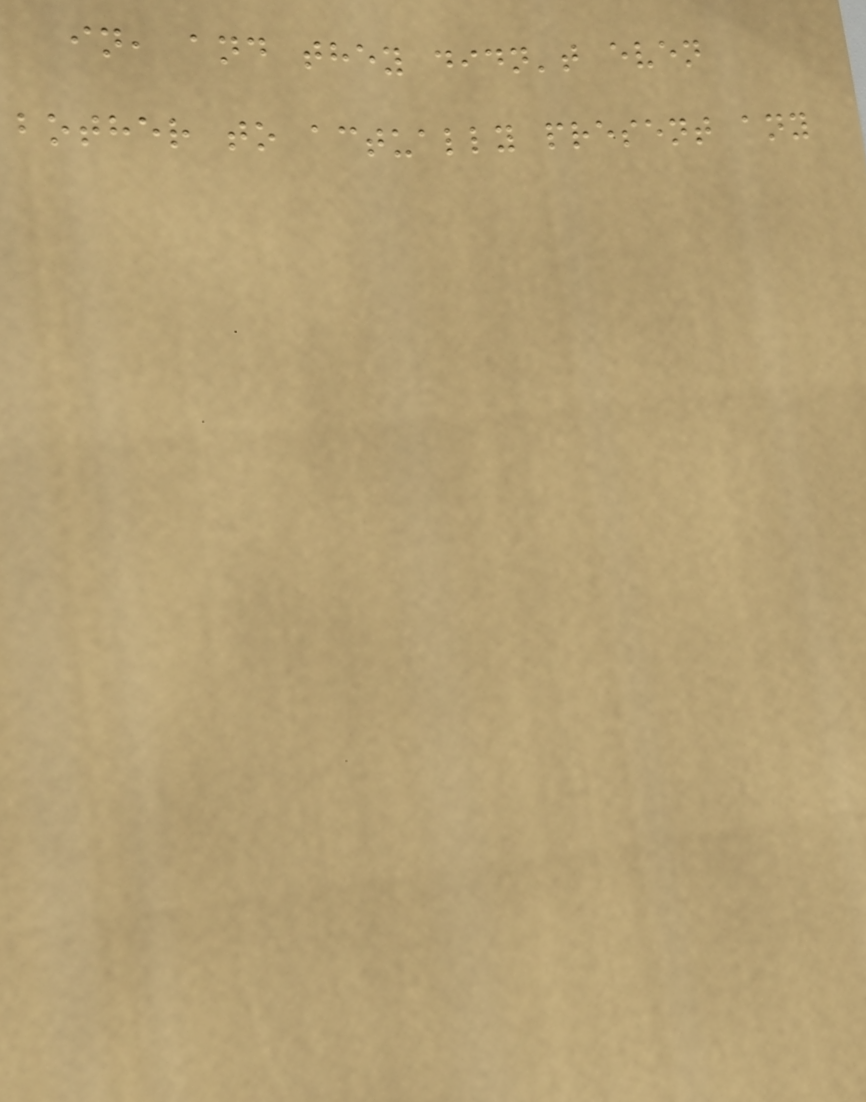in, and they didn't even
bother to actually present any
